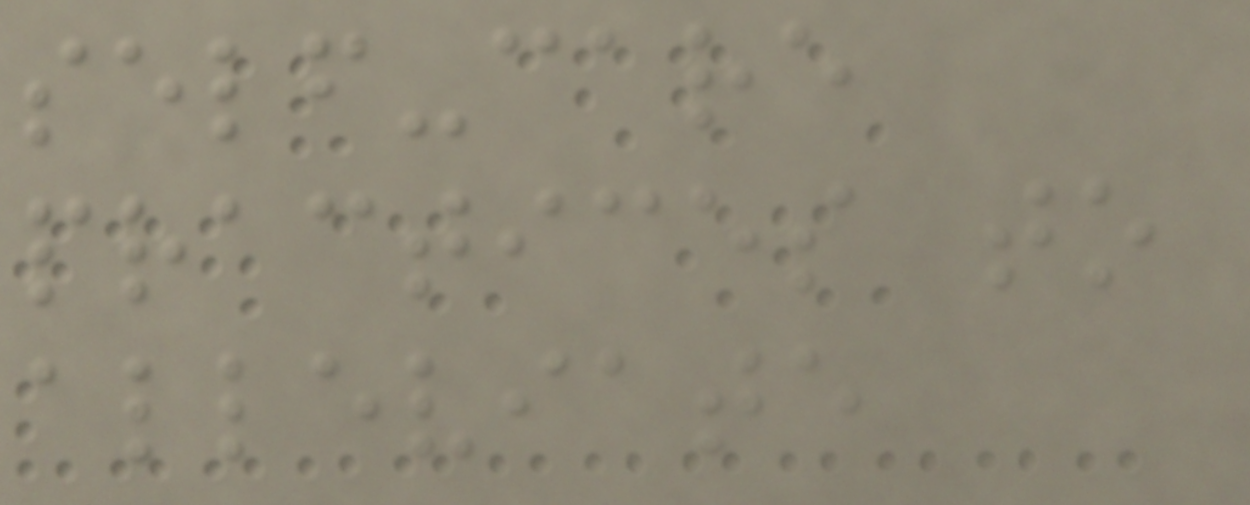self-care
practices to
alleviate
